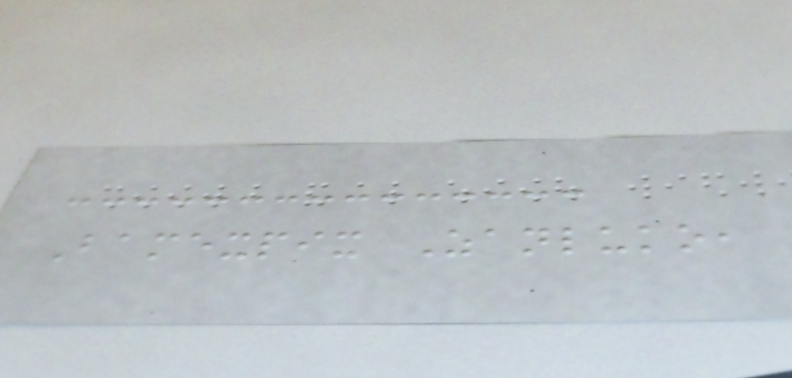Bamexpix Zanluko,
